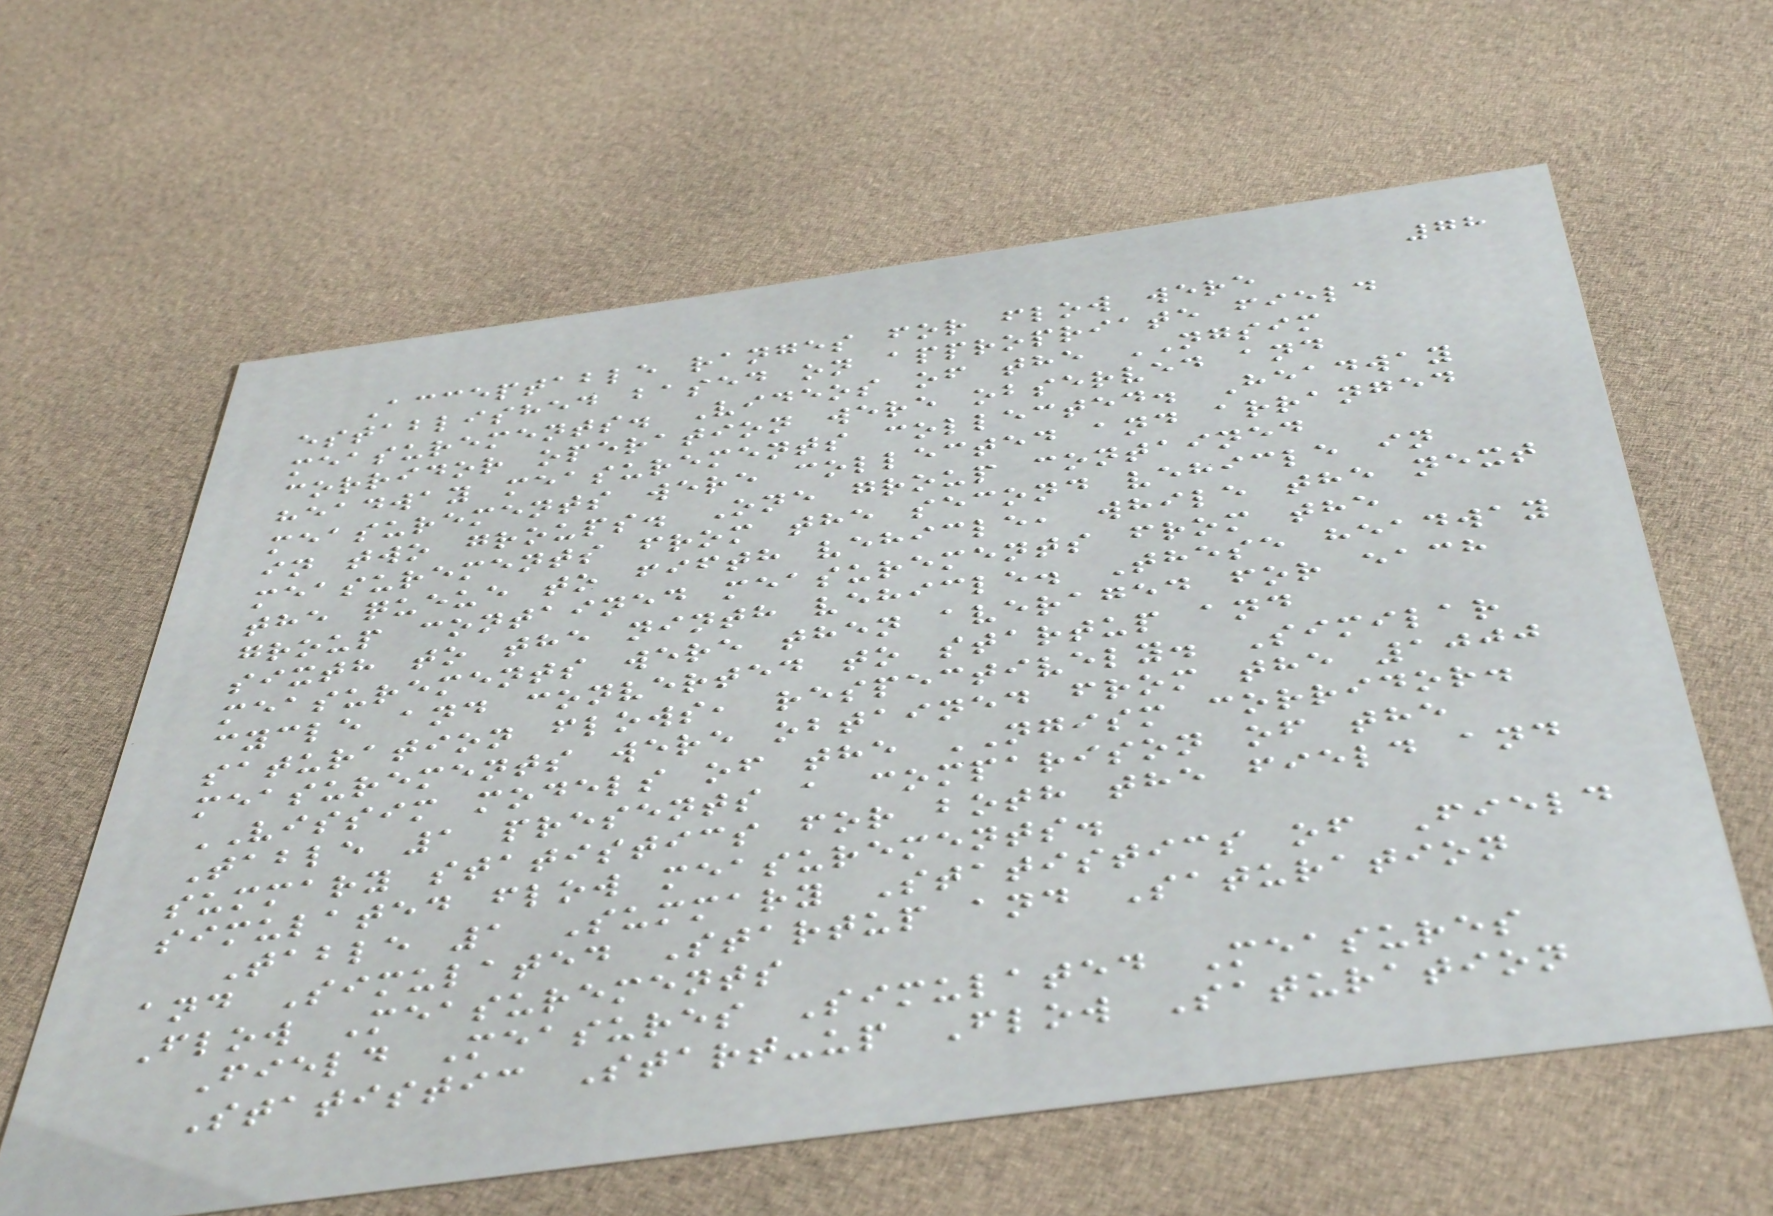78
Acceptable ranges for flow were
established based on appropriate field
measurements. Videos of the NGSIM
corridor operation were observed and
headway measurements collected. Headway
measurements were collected and arranged
in two groups. One group contained
measurements from the second vehicle in
the queue to fifth vehicle, while the next
group contained measurements from the
sixth to the ninth vehicle. These headway
measurements were then averaged for each
cycle and converted to startup and
saturation flows, respectively. Similar
measurements were obtained from the 1000
VISSIM models of the NGISM corridor.
Table 1 presents a comparison of the
summary statistics for both the field and
simulated flow measurements.
Table 1 Summary Statistics of Field
and Simulated Startup and Saturation
Flow Measurements
Field Measures Simulated Measures
Statistic Start-up Flow Saturation
